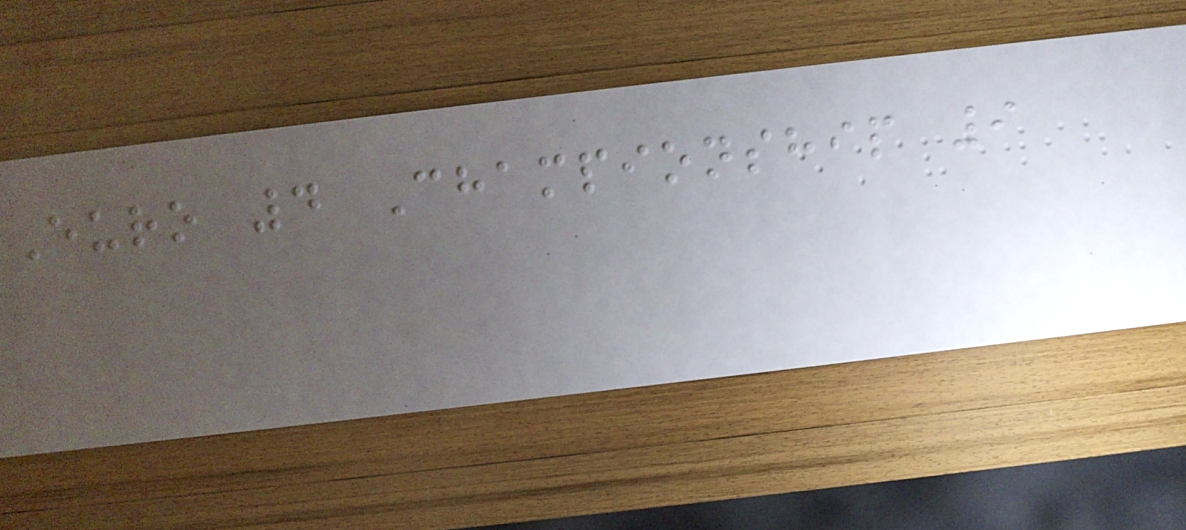Euro 4 Championship 9
